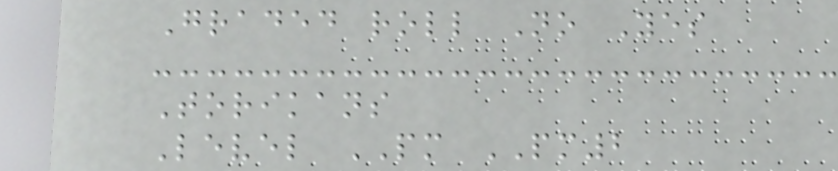Graded roll No Yes
Torikans
Level PM PM2
